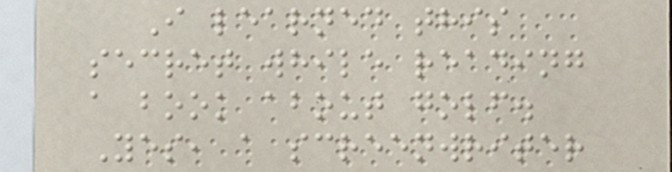I learned this
secret while reading
a book about golf.
Yes, a screenwriter
